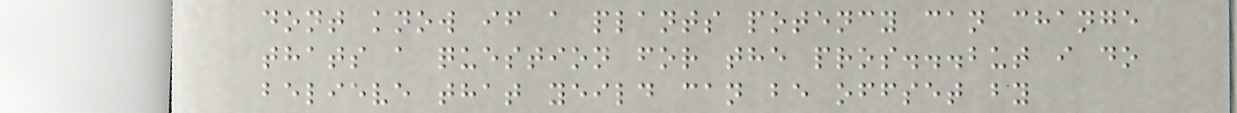dont know if a plants potency can change
thats a question for the pros...but i do
believe that yeild can be offset by
